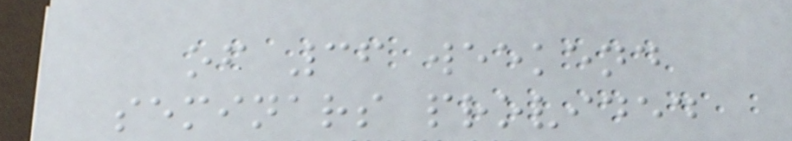of 36 weekend
seminars provided
